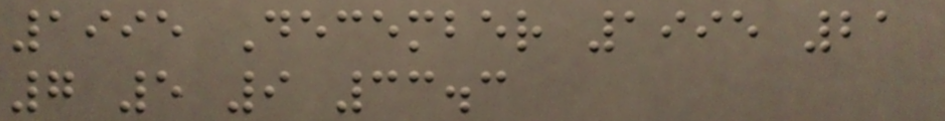1995 December 1995 21
7 5 9 33.3
